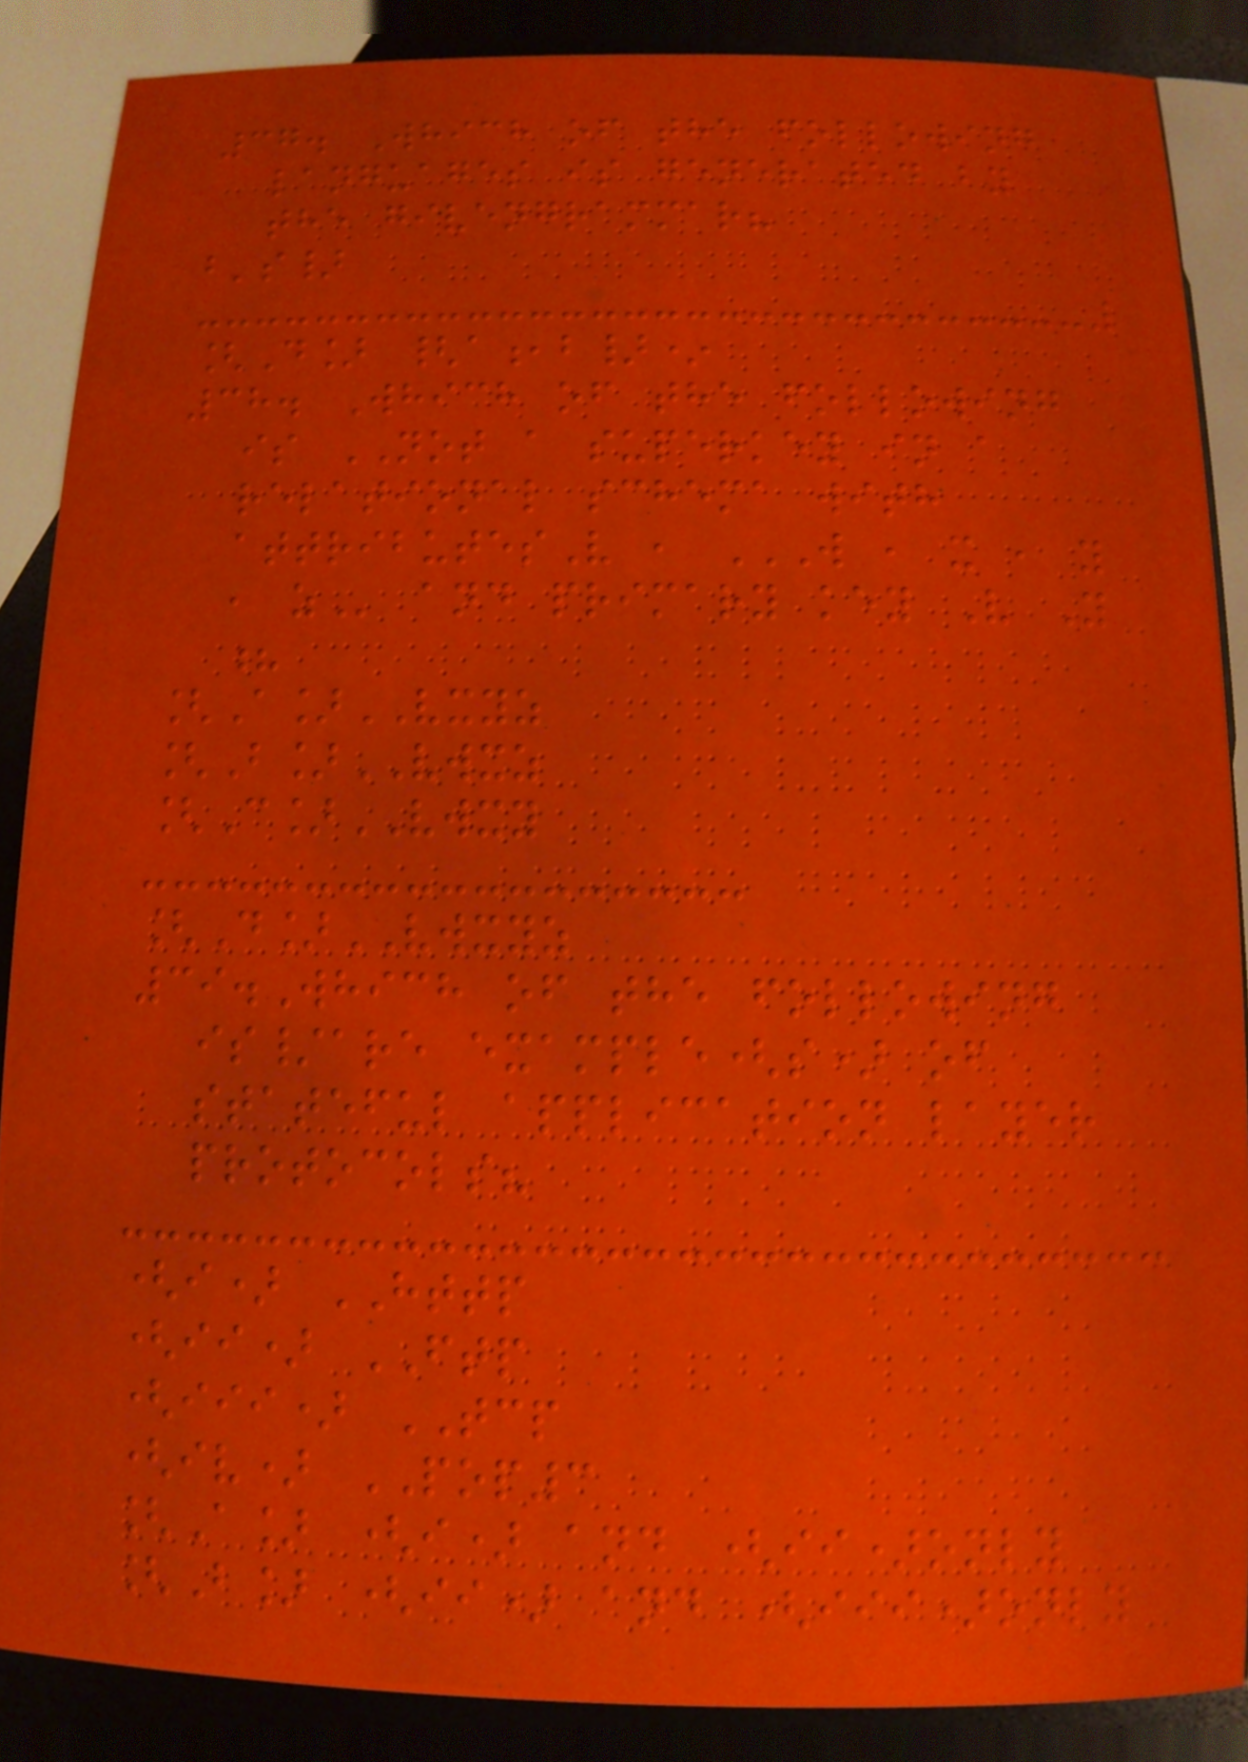37. Which of the following
languages is generated by
the givengrammar?
b's}
[D] {a,b}*
38. Which of the following
is NOT a superkey in a
relational schema with
attributesV , W , X , Y
, Z and primary key V Y
?
[A]VXYZ
[B]VWXZ
[C]VWXY
[D]VWXYZ
39.Which of the following
is/are example(s) of
stateful application layer
protocols?
(i) HTTP
(ii) FTP
(iii) TCP
(iv) POP3
[A] (i) and (ii)only
[B] (ii) and (iii)only
